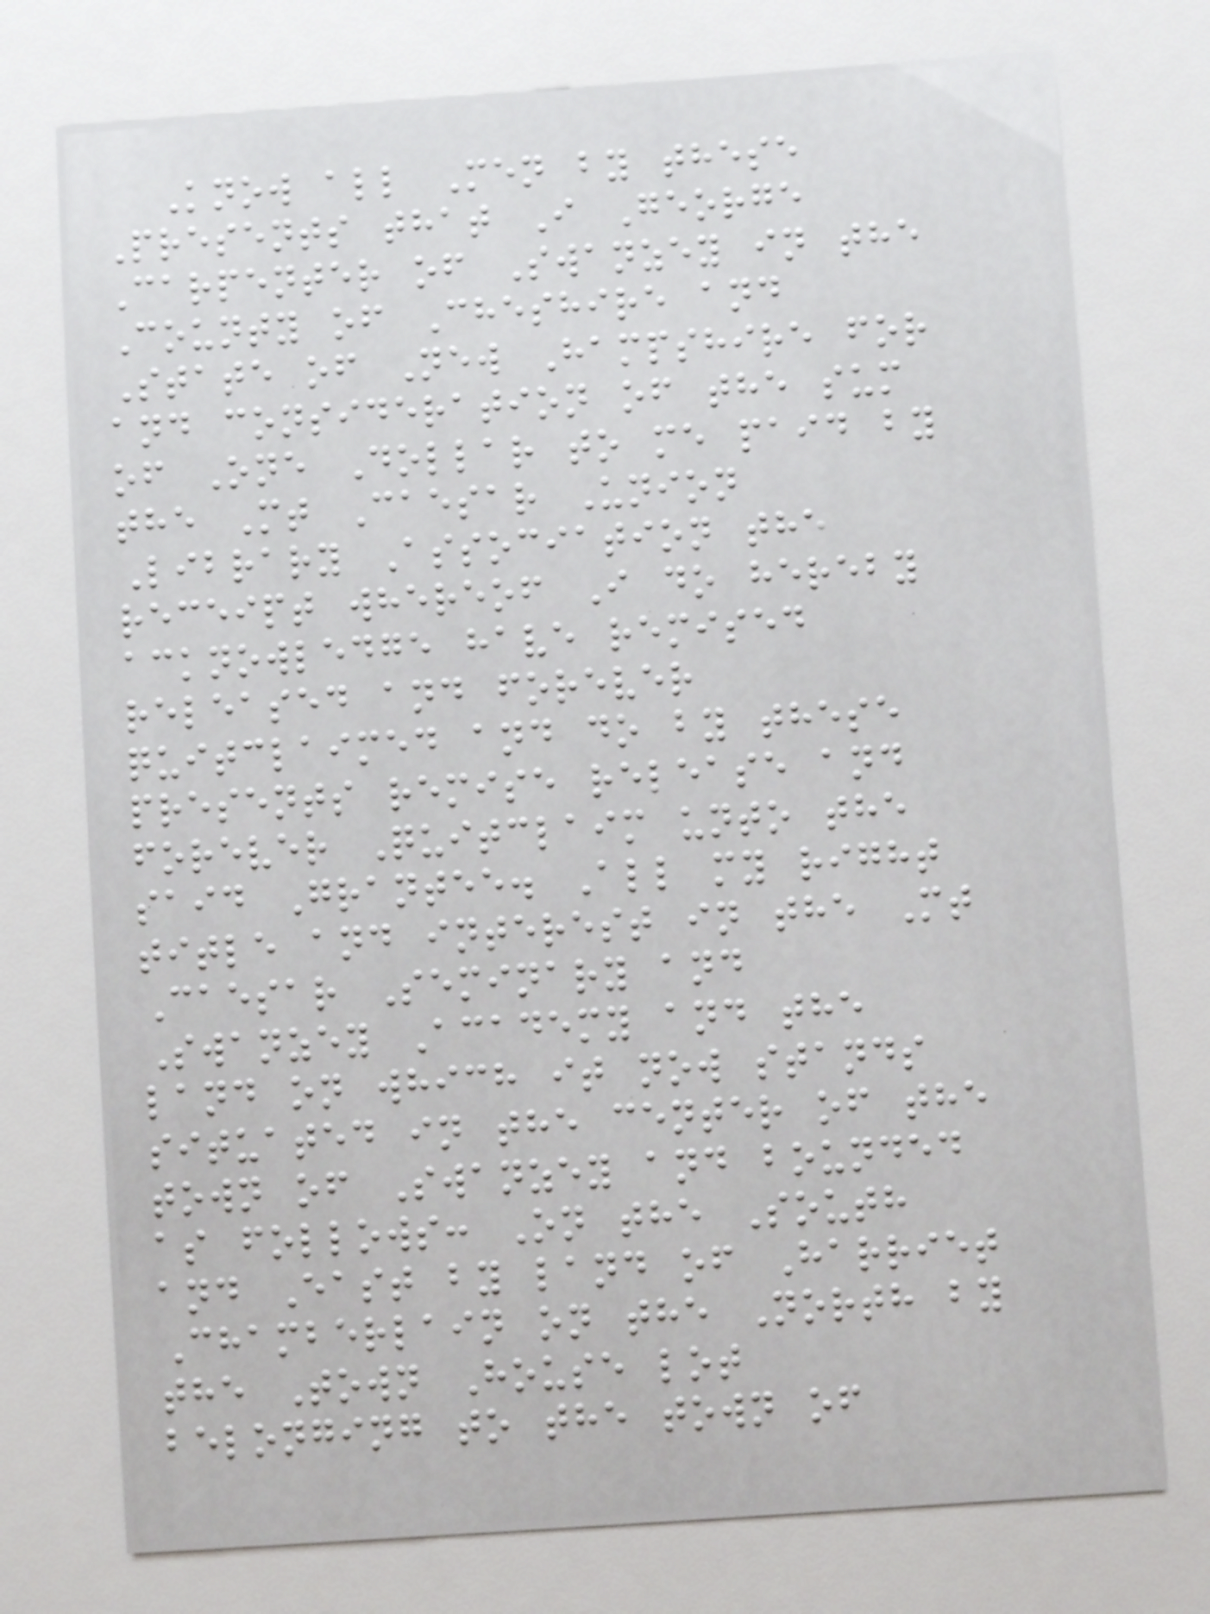Know all Men by these
Presents that I George
Carpenter of Swanzey in the
County of Cheshire and
State of New Hampshire for
and consideration of the sum
of One Dollar to me paid by
the Mt Caesar Union
Library Association the
receipt whereof I do hereby
acknowledge have remised
released and forever
quitclaimed and do by these
presents remise release and
forever Quitclaim unto the
said Grantee. All my right
title and interest in the Mt
Caesar Seminary and
Swanzey Academy and the
land on which it now stands
situated in the center of the
town of Swanzey and bounded
as follows: On the South
and East by land of Harriet
Chamberlain on the North by
the Town House lot
belonging to the town of
